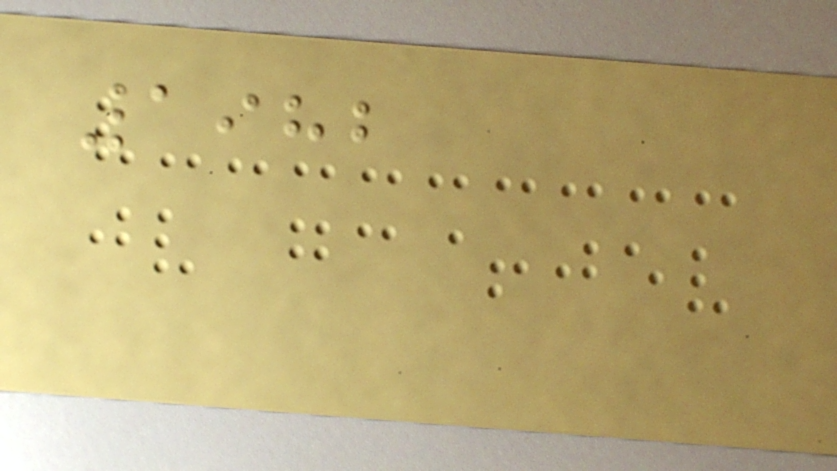1982
